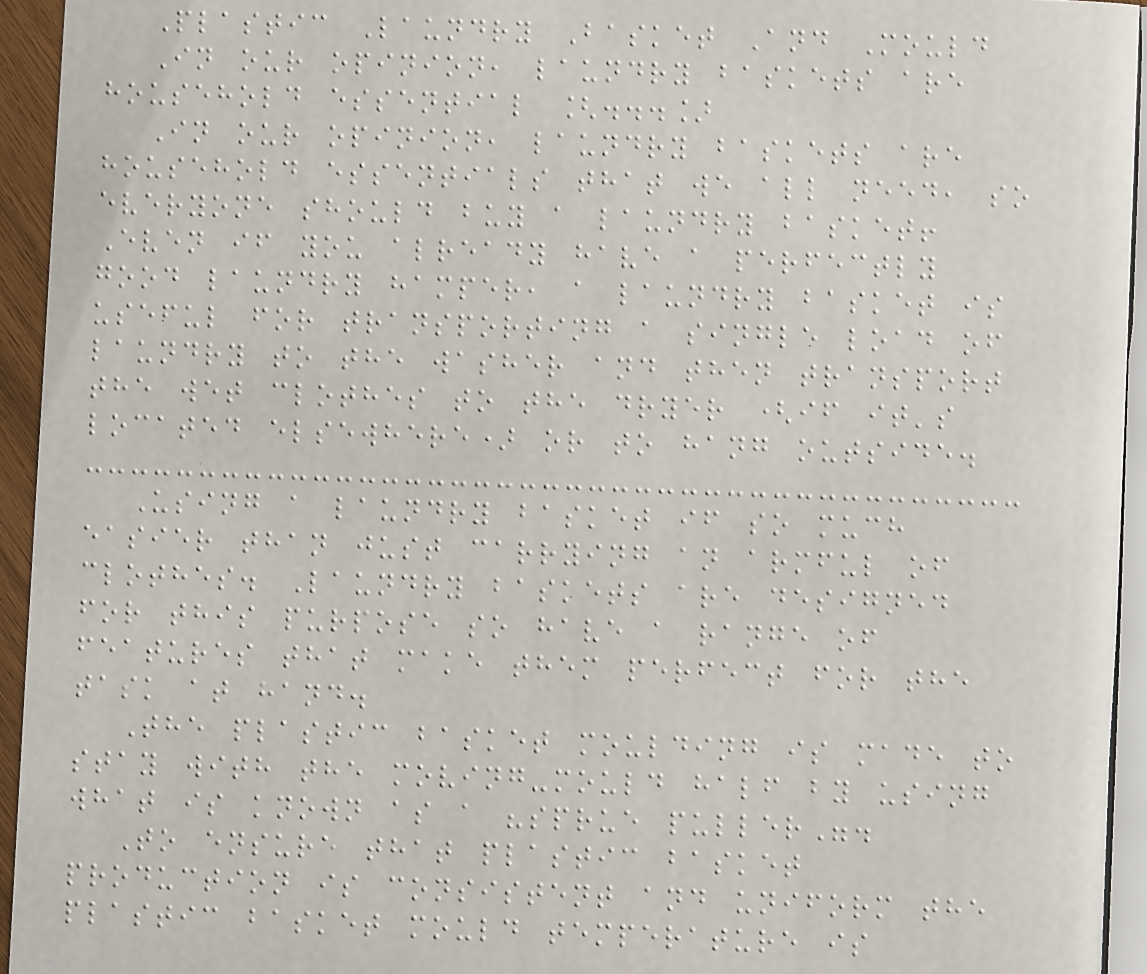Plastic Laundry Basket And Mould
In our opinion, laundry baskets are
household essential [...]
In our opinion, laundry baskets are
household essentials that we all need, so
everyone should buy a laundry basket!
Even if you already have a perfectly
good laundry hamper, a laundry basket is
useful for transporting a single load of
laundry to the washer and then transport
the wet clothes to the dryer (if it's
located elsewhere) or to hang outside.
Using a laundry basket if so much
easier than just carrying an armful of
clothes. Laundry baskets are designed
for this purpose so have a range of
features that make them perfect for the
task at hand.
The plastic basket moulding is made to
stay with the moving-mould half by using
what is known as a "sprue puller".
To ensure that plastic basket
production is consistent and uniform the
plastic basket mould temperature is
